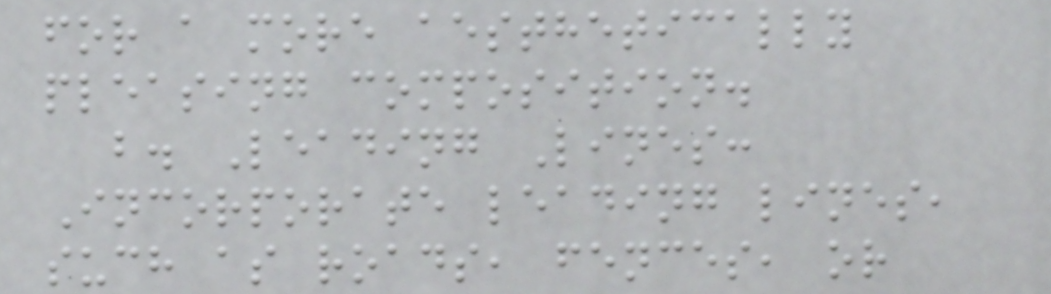for a more aesthetically
pleasing composition.
b. Leading Lines:
Incorporate leading lines,
such as roads, fences, or
